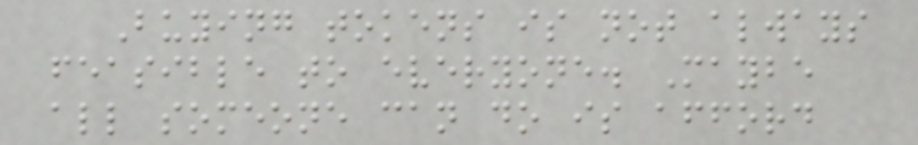Buying tokens is not always
feasible to everyone. Maybe
all someone can do is afford
